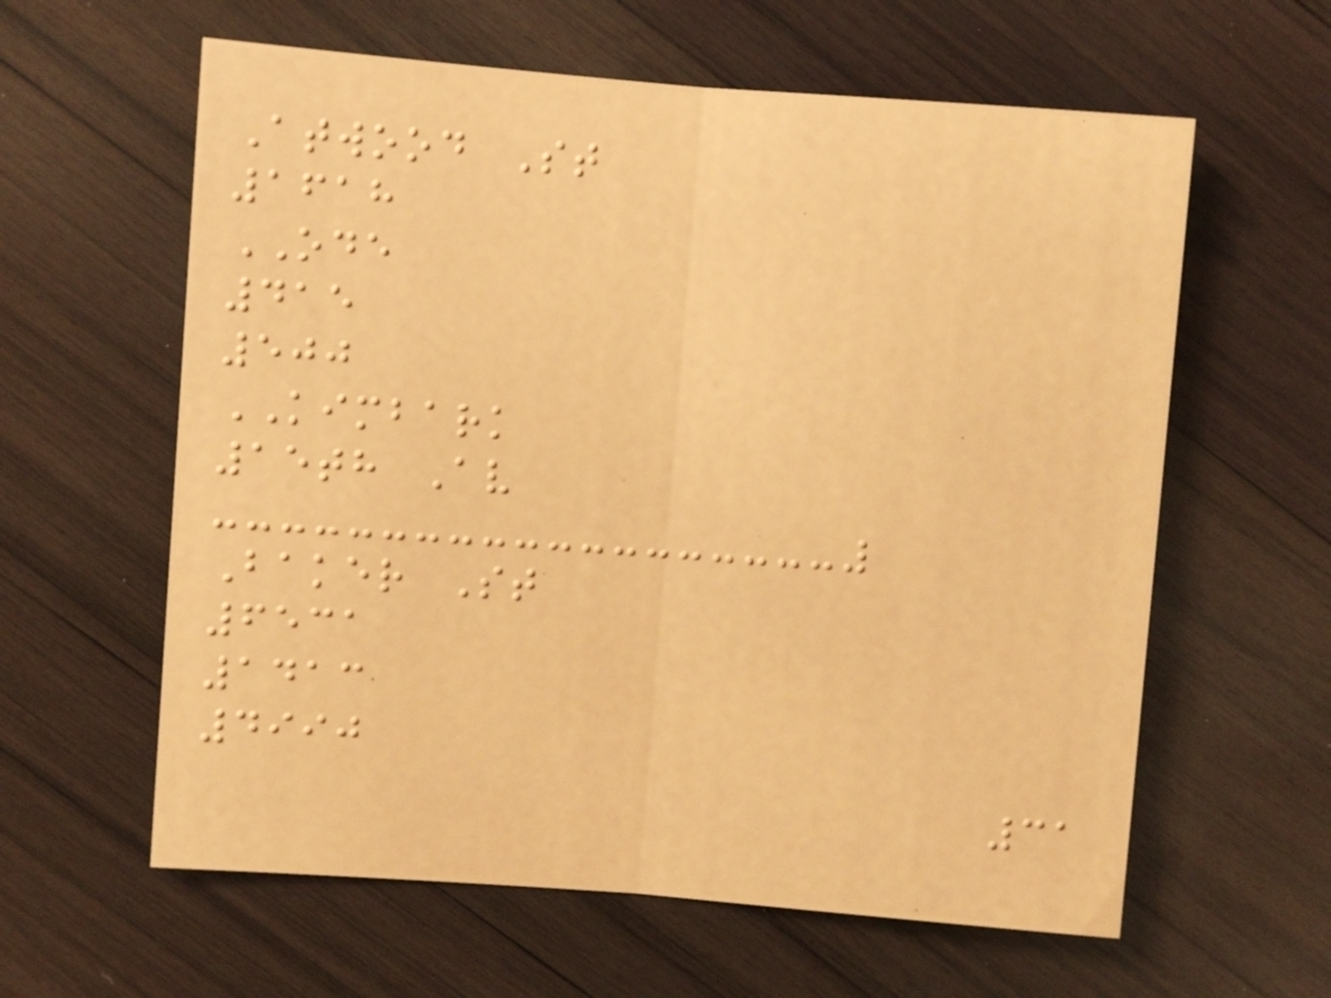Atwood St
1618
ODE
415
500
KIMBARK
15th Av
Baker St
6531
1413
4990
31
